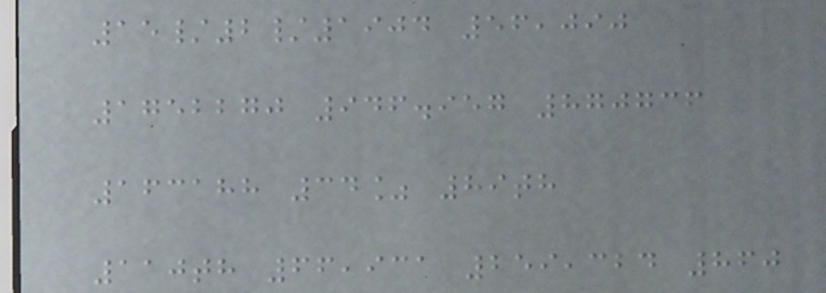15/2/1904 56,090
1752270 946.957 870736
163188 34% 89th
110th 66,931 259,324 860
